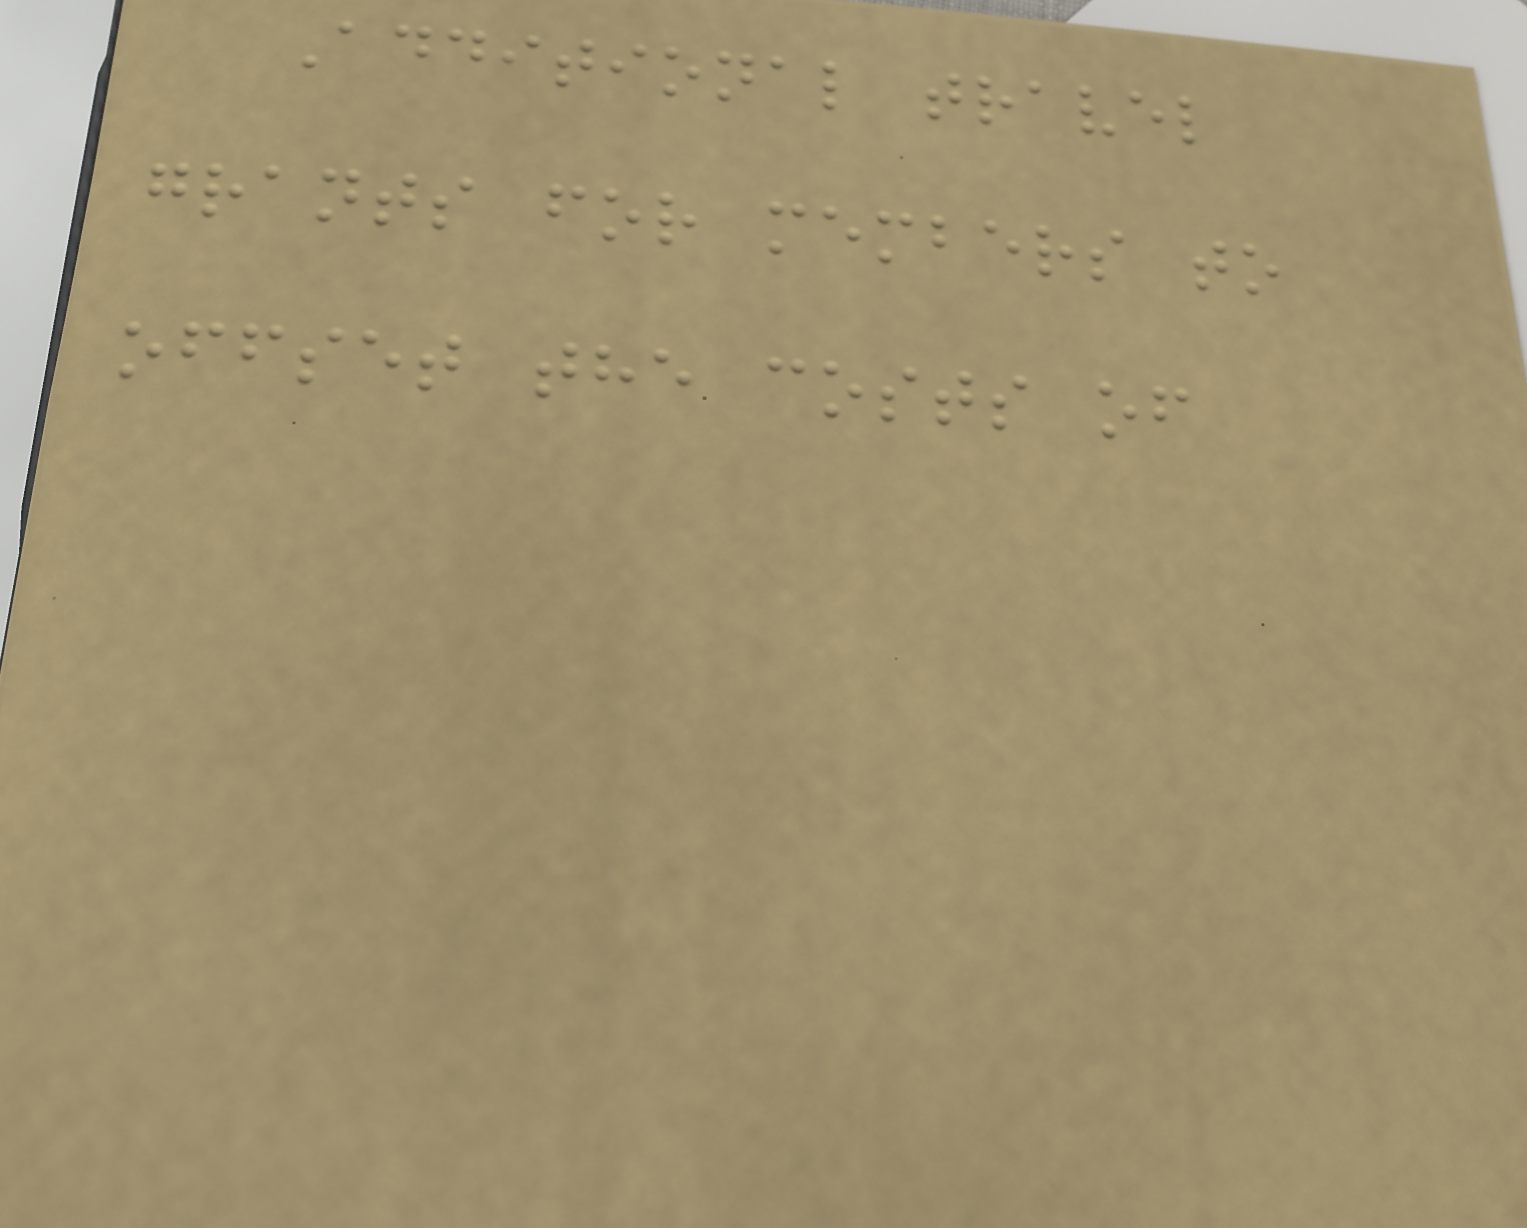Additional travel
grants for members to
offset the costs of
